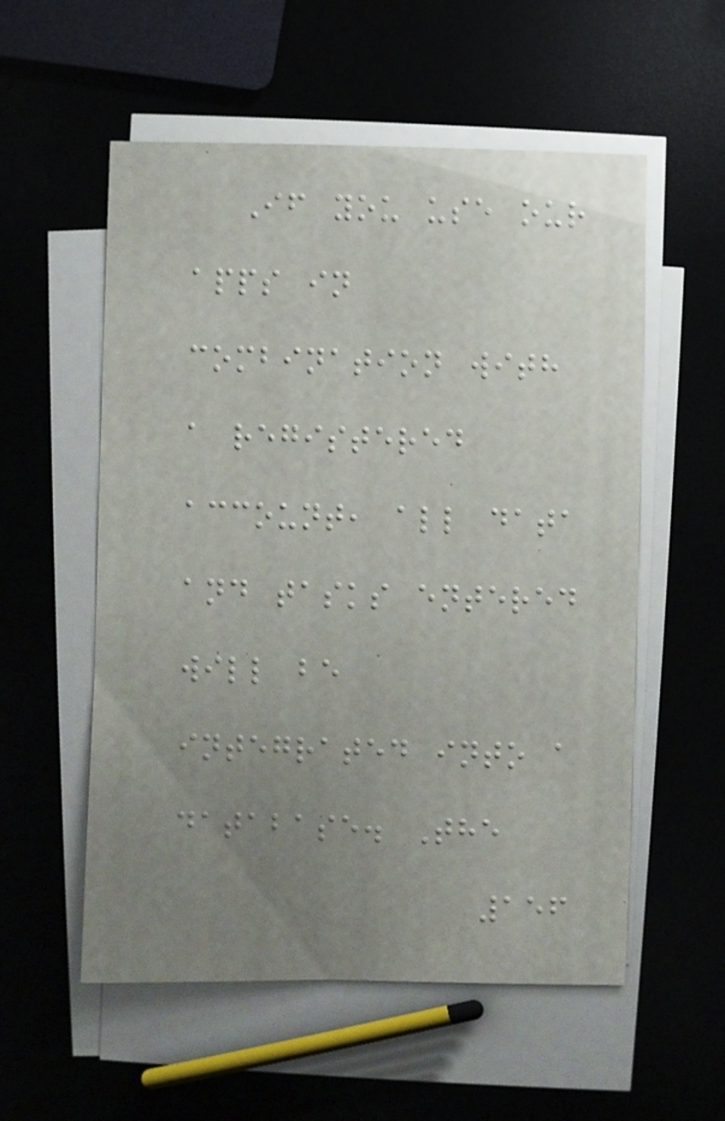If you use our
apps in
combination with
a registered
account, all data
and tasks entered
will be
integrated into a
database. The
156
